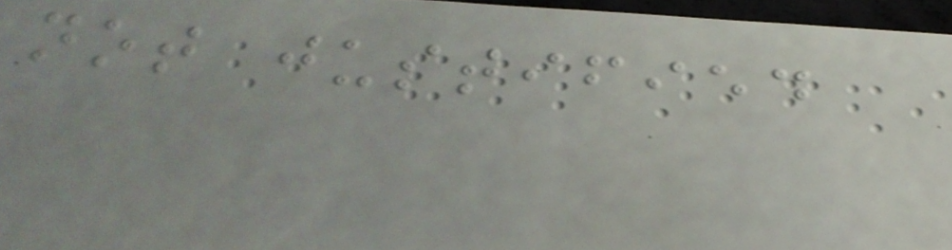not justified
